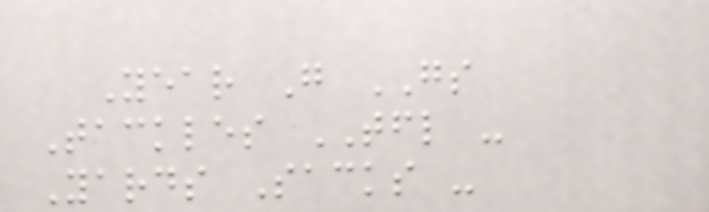Year G GS
Tackles TFL -
Yards Sacks -
